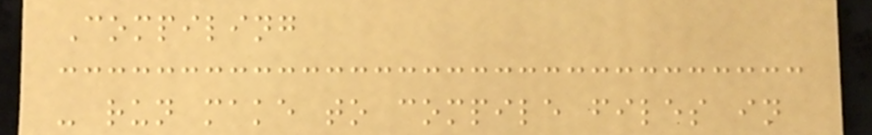Compiling
- run make to compile files in
